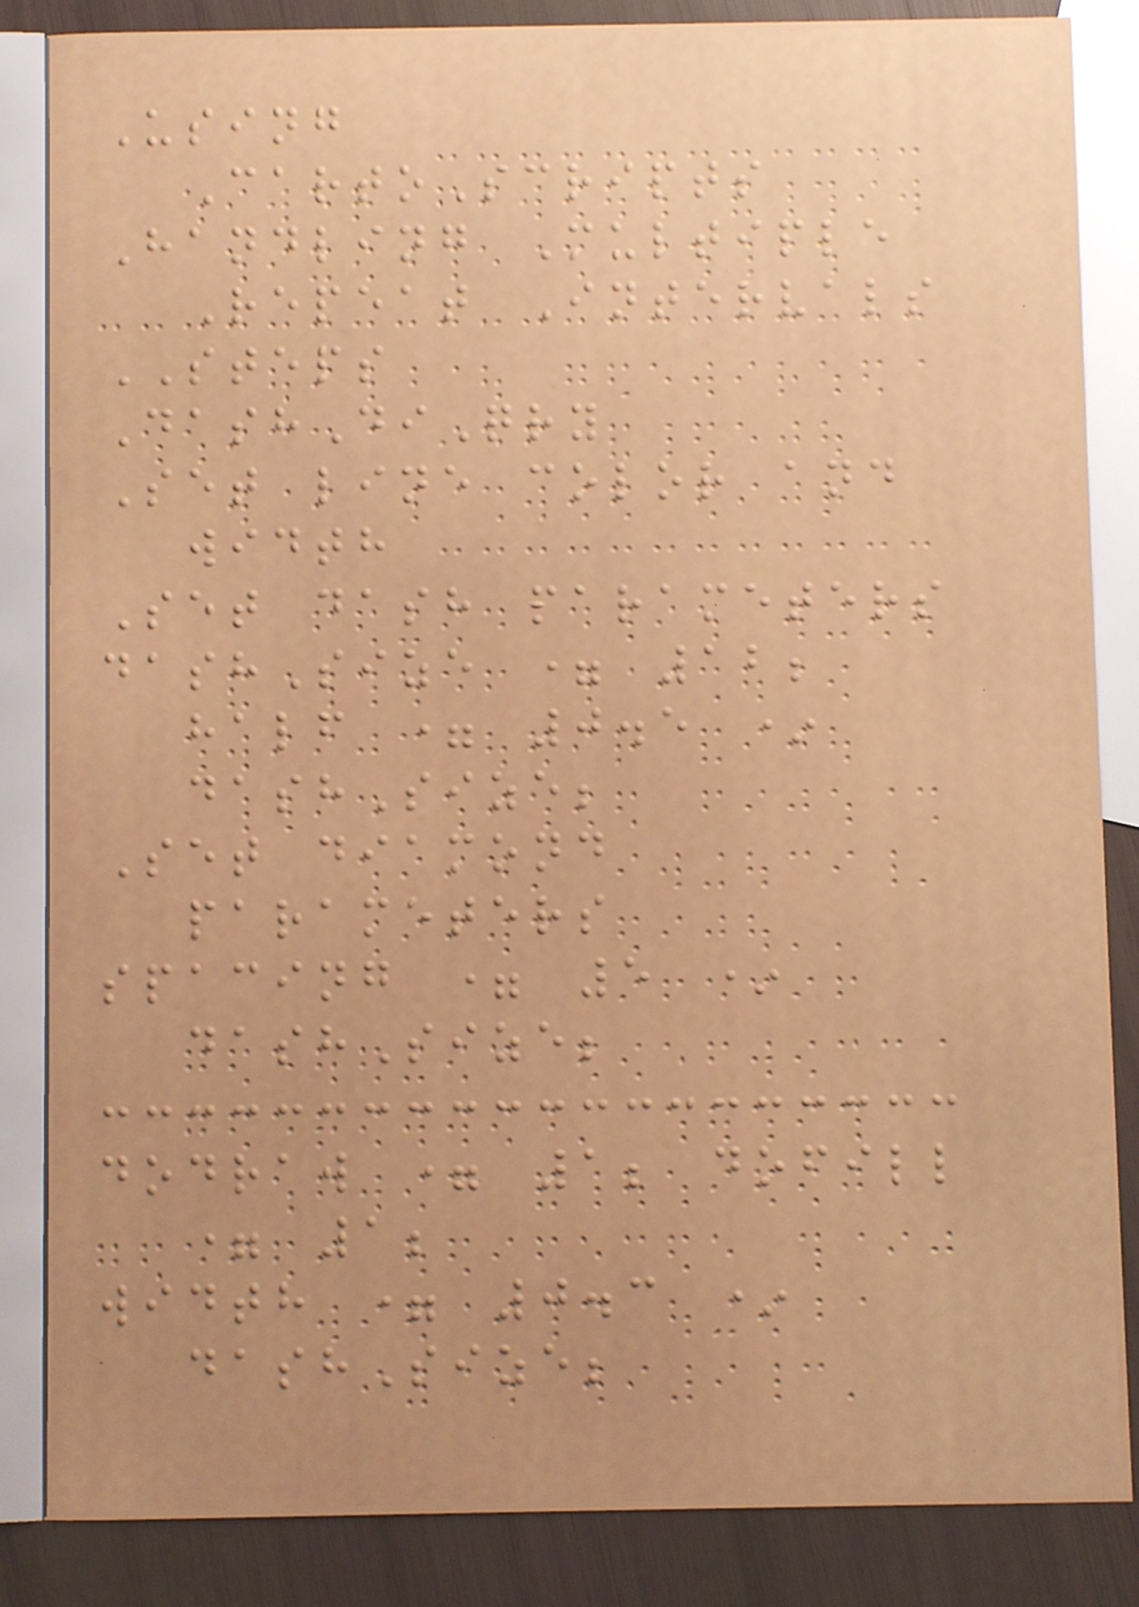Using
CartoScripts
Handling Multiple
Repeat Intervals
STEPS
DashDiQry
Set line color and
width
Set dash parameters
dashSize = 12;
half = 0.5 *
dashSize;
Set diamond
parameters
spacing = 5 *
dashSize;
dodraw = 1; dofill
= 1;
width = 0.3 *
dashSize;
